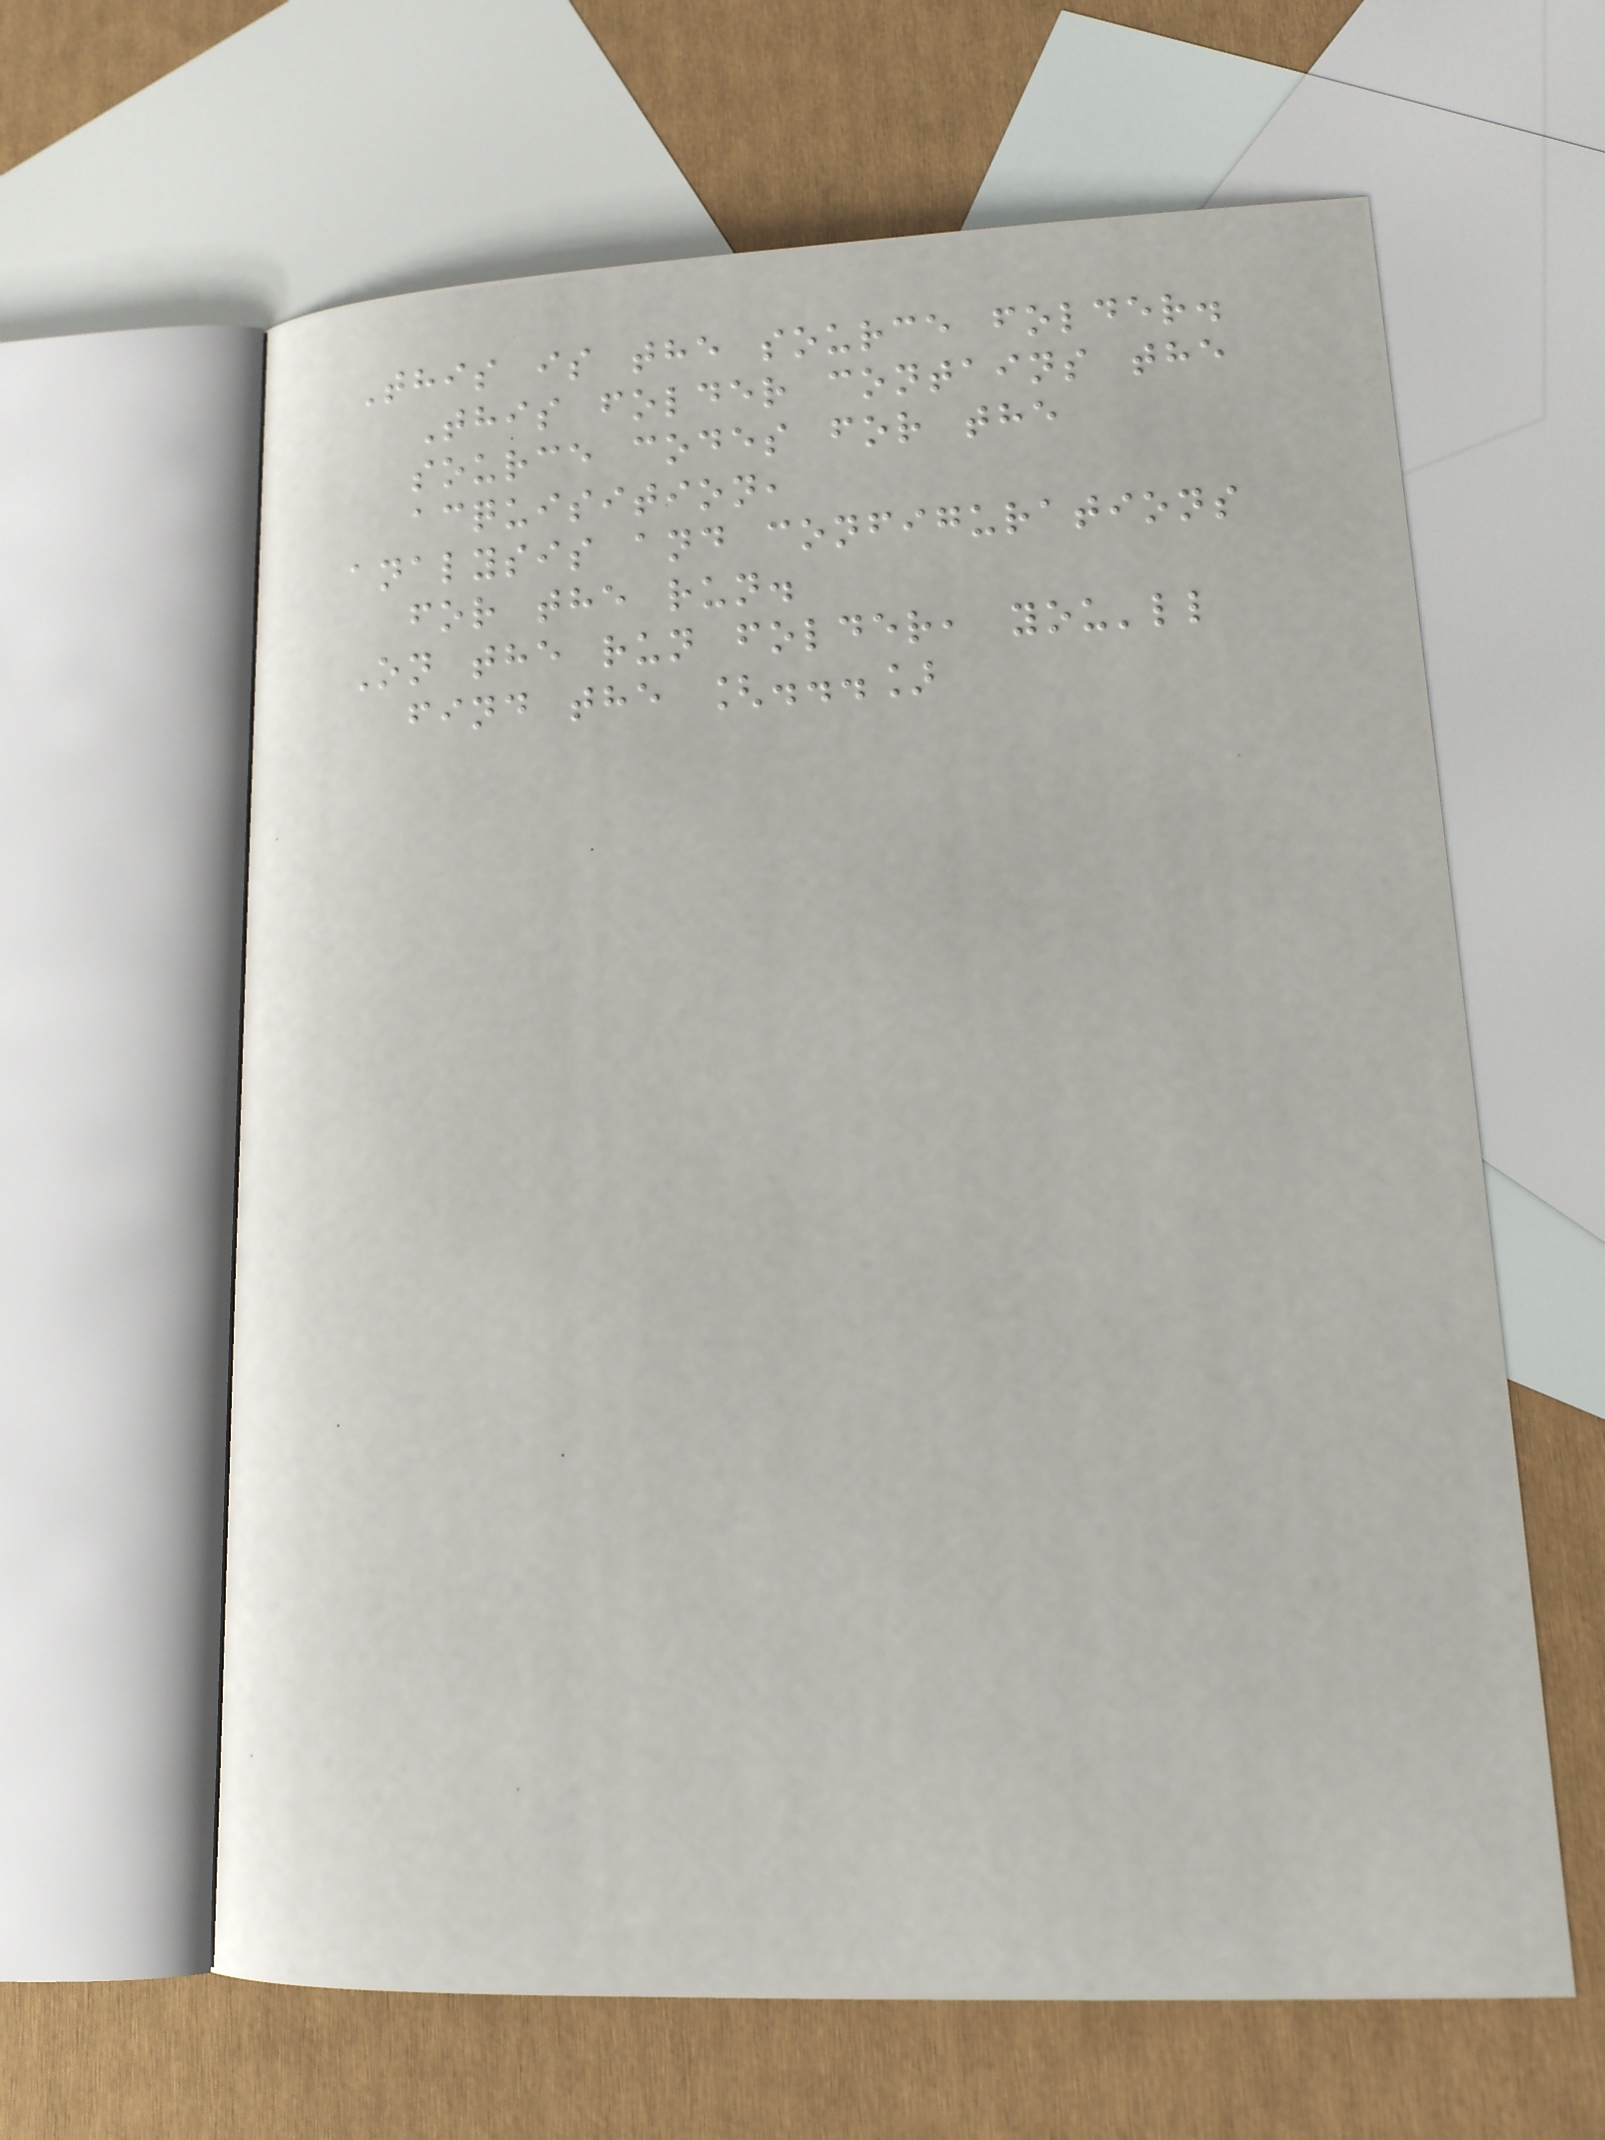This is the source folder.
This folder contains the
source codes for the
acquisition,
analysis and configurations
for the run.
On the run folder, you'll
find the [...]
